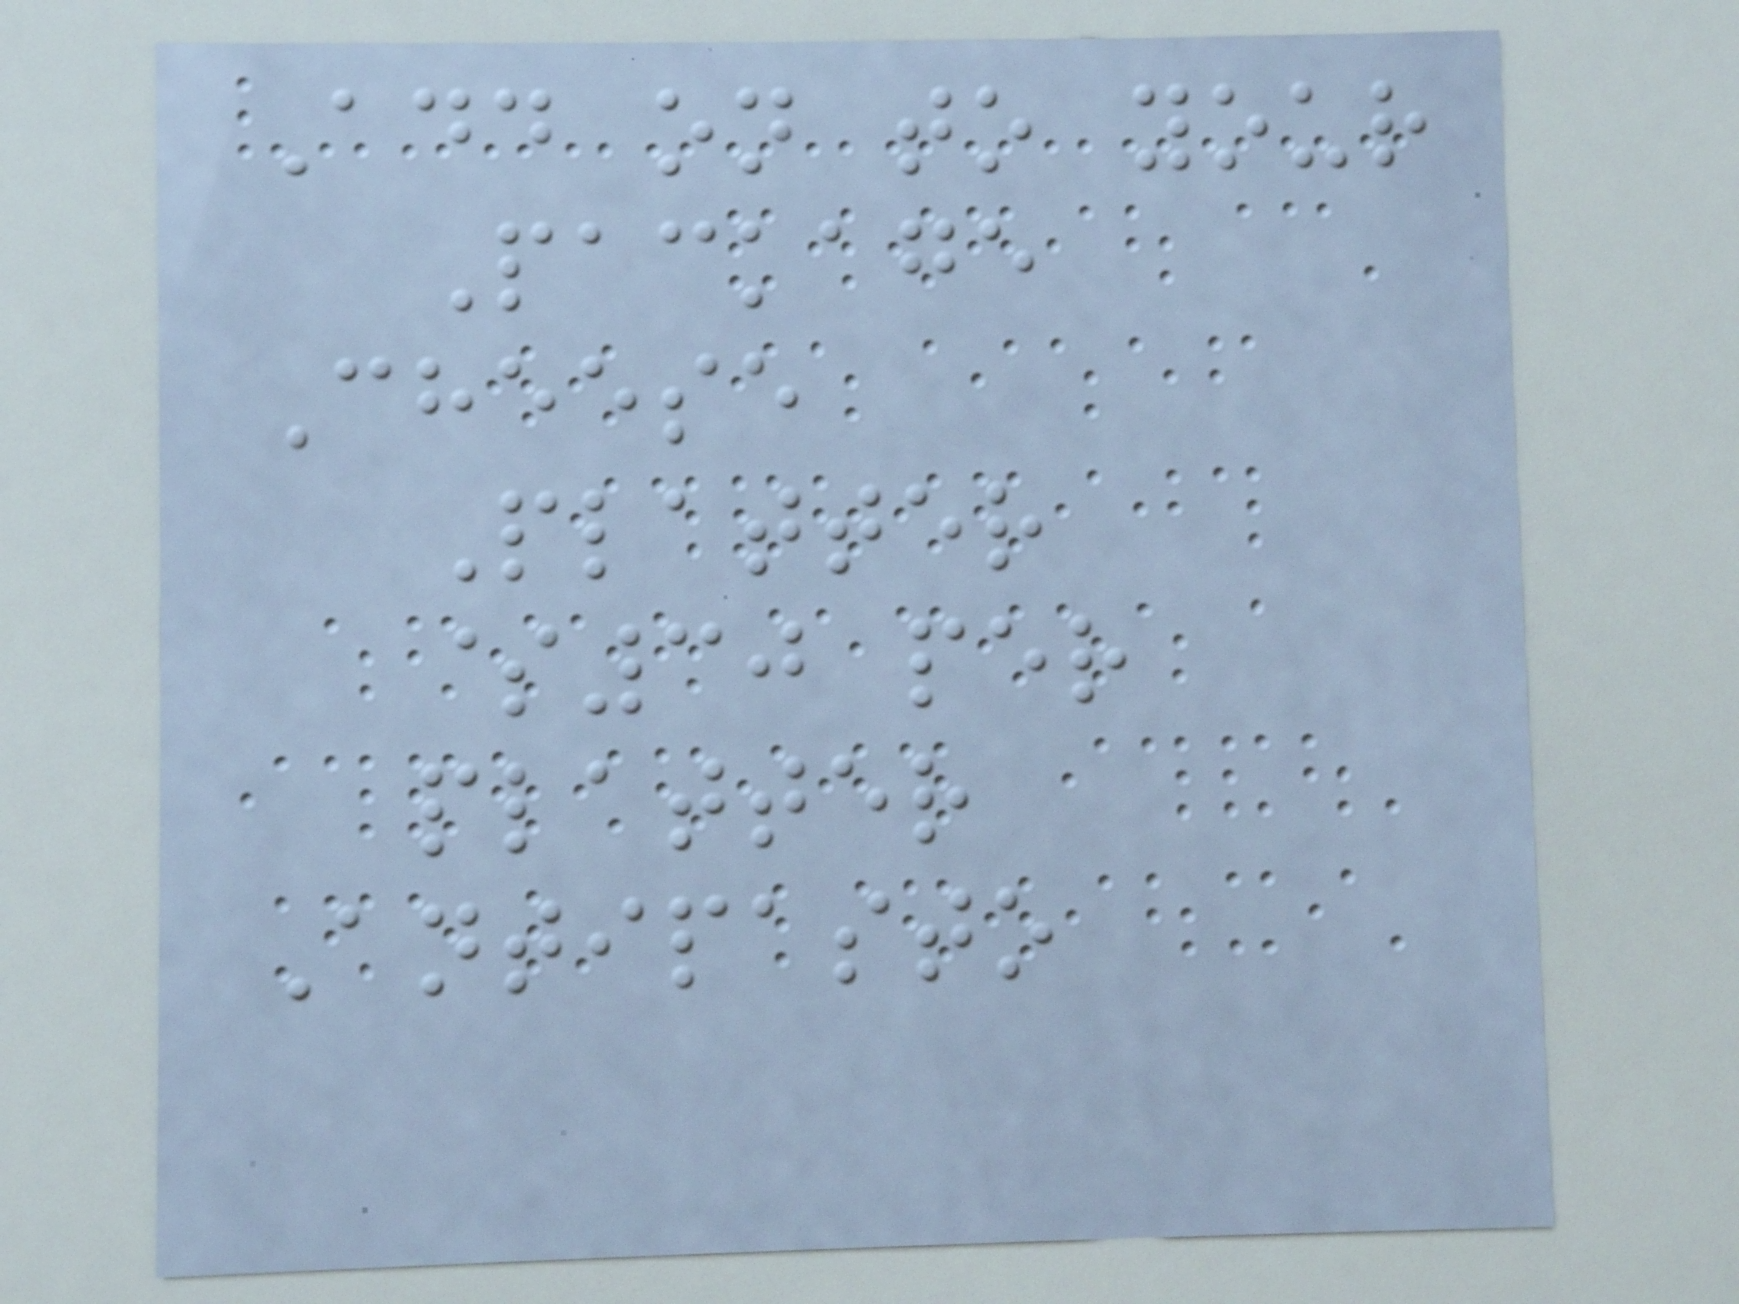Add on to your
Package
Cheese
Platter
$30 per
platter
Antipasto
